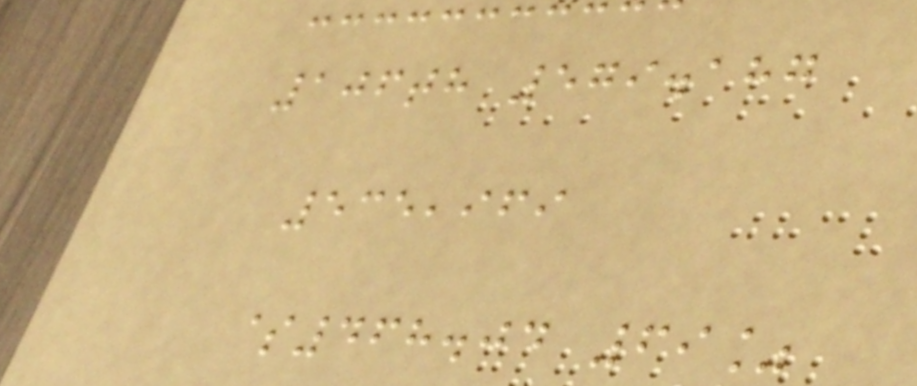106th 579.187
535,969
$468.04 69%
